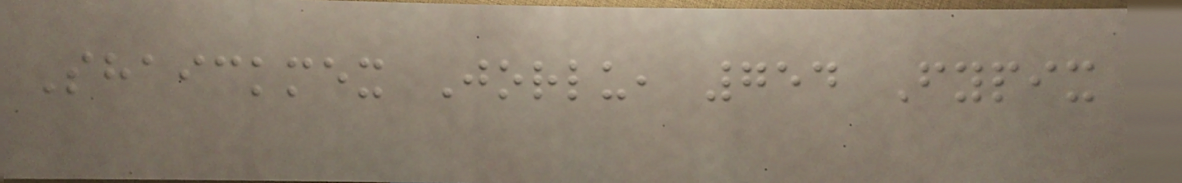Shaickmex Jorlu, 754 Fypix
